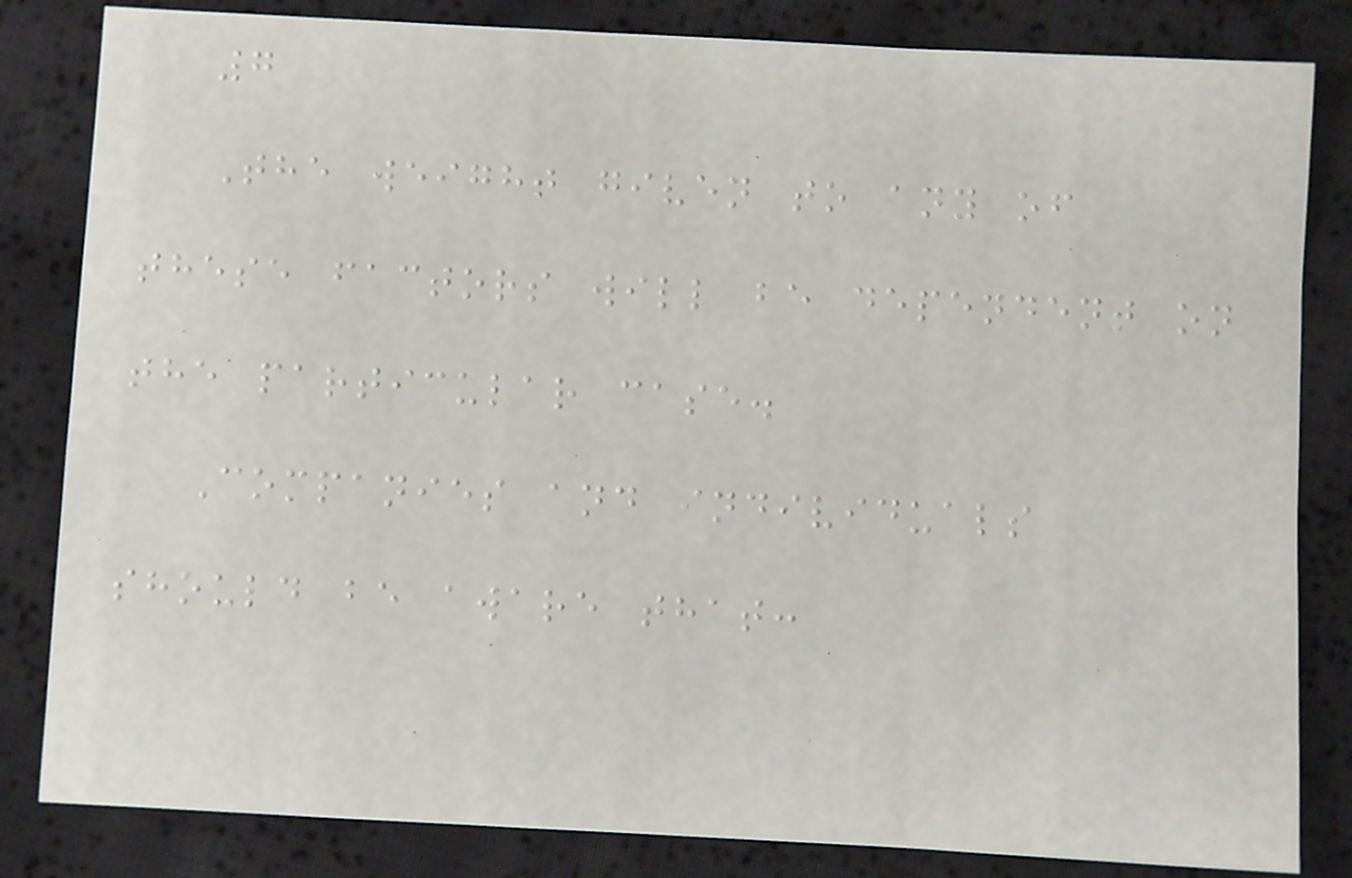7
The weight given to any of
these factors will be dependent on
the particular case.
Companies and individuals
should be aware that:
